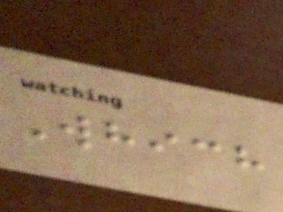Which
